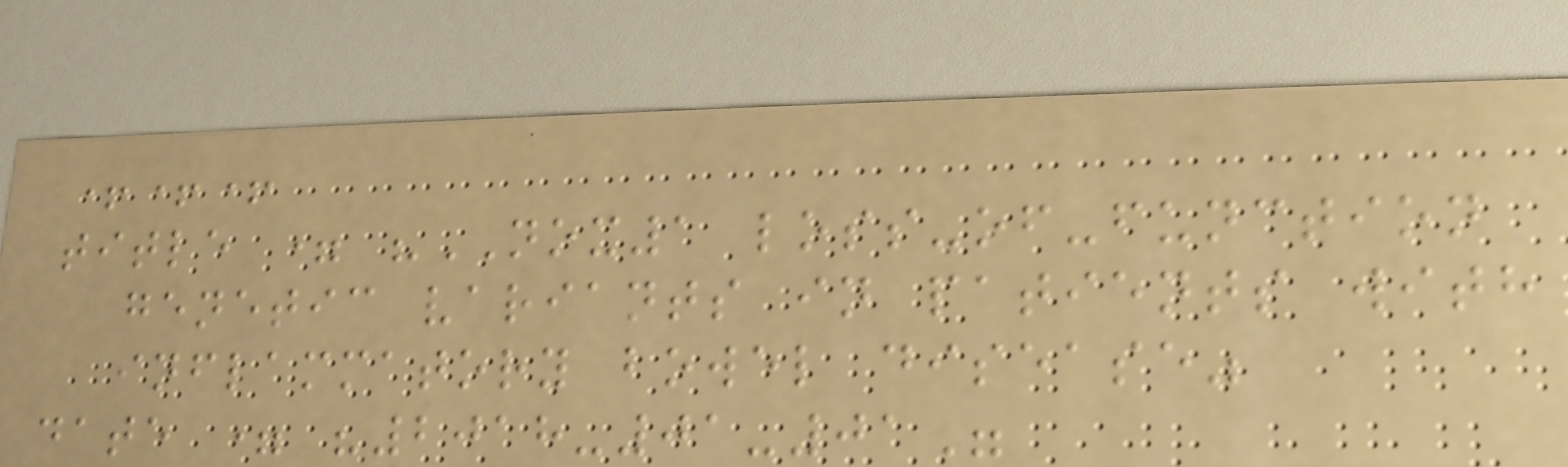+++
title = "NOX1 loss-of-function
genetic variants in patients with
inflammatory bowel disease"
date = "2018-01-01"
